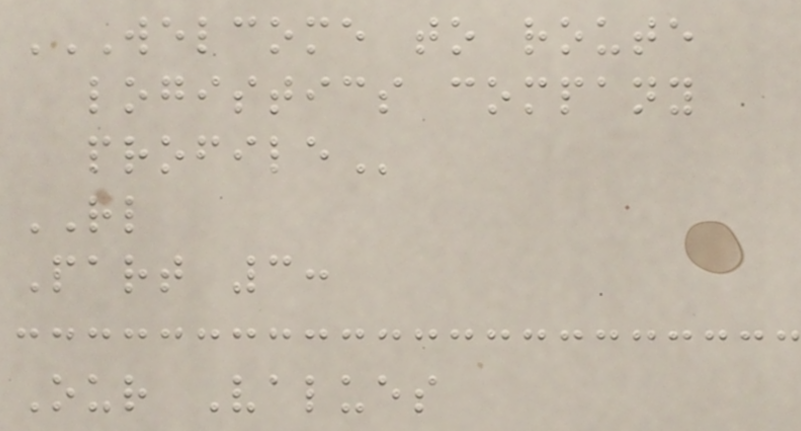WELCOME TO ROUTE
LOGISTICS COMPANY
PROFILE
RL
Part 3:
Our Values
